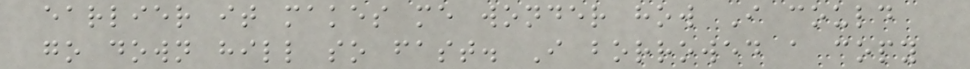earlier it makes me wonder how I could
go down hill so fast. I borrowed a copy
